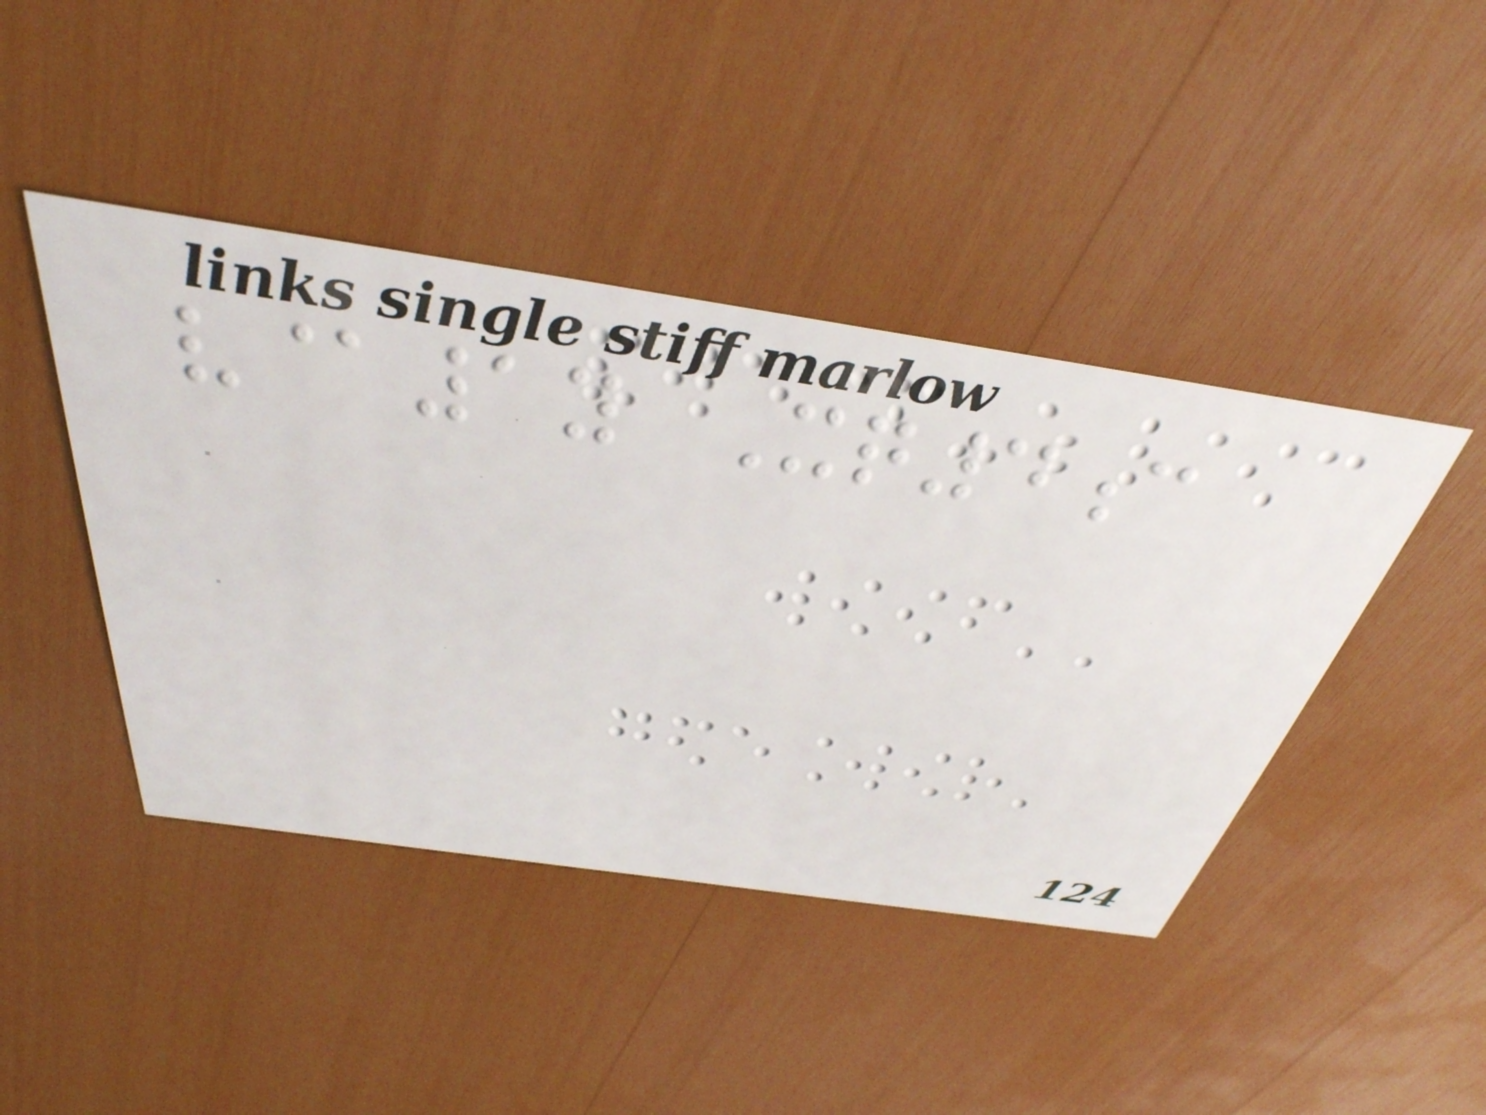v@1y Xq4c
